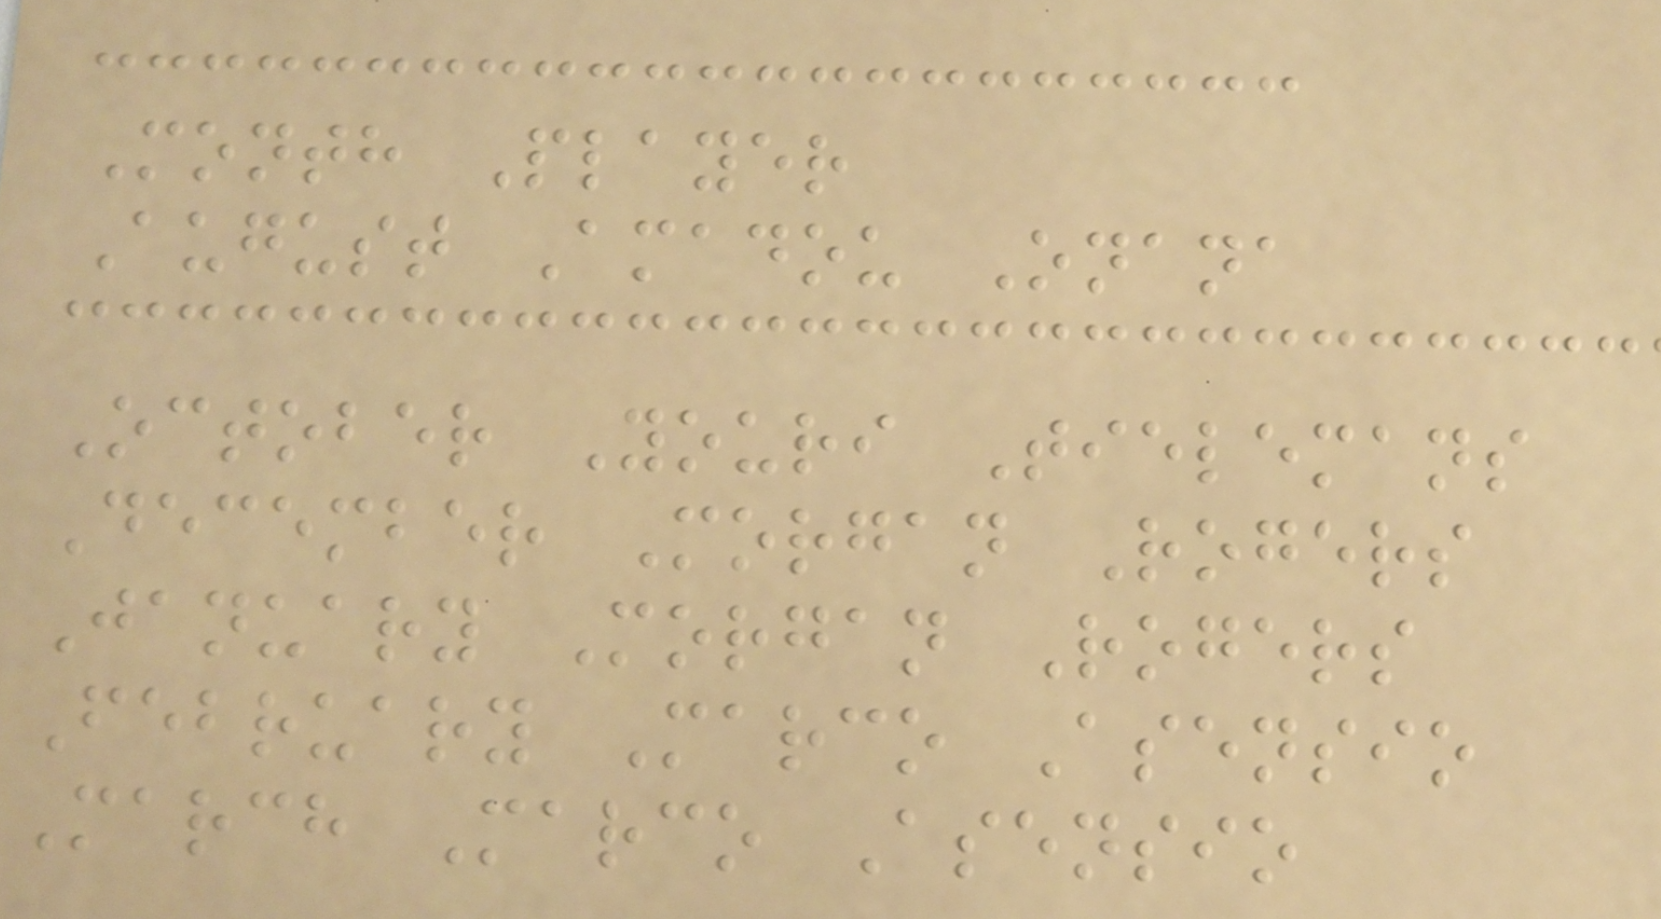Month Player
August Amadou Onana
October Youri Tielemans
December Morgan Rogers
January Morgan Rogers
February Marco Asensio
March Marco Asensio
